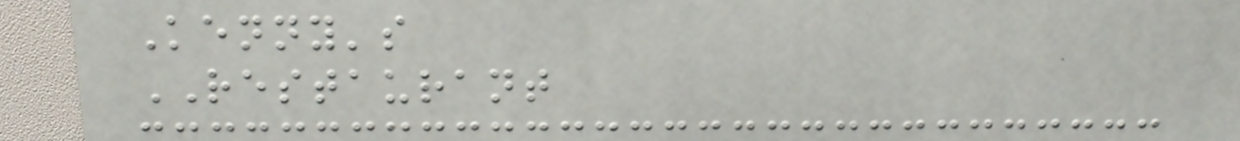Kenny's
RESTAURANT
